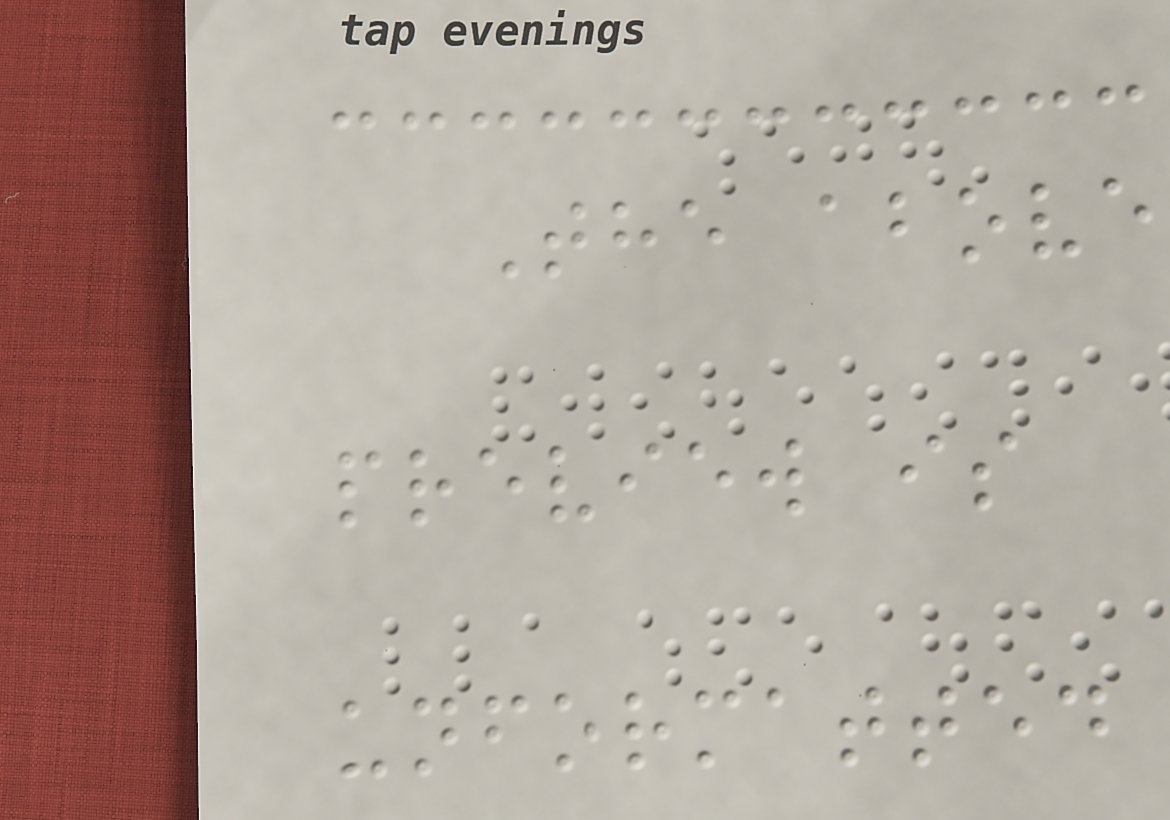The above
preview is
unformatted
